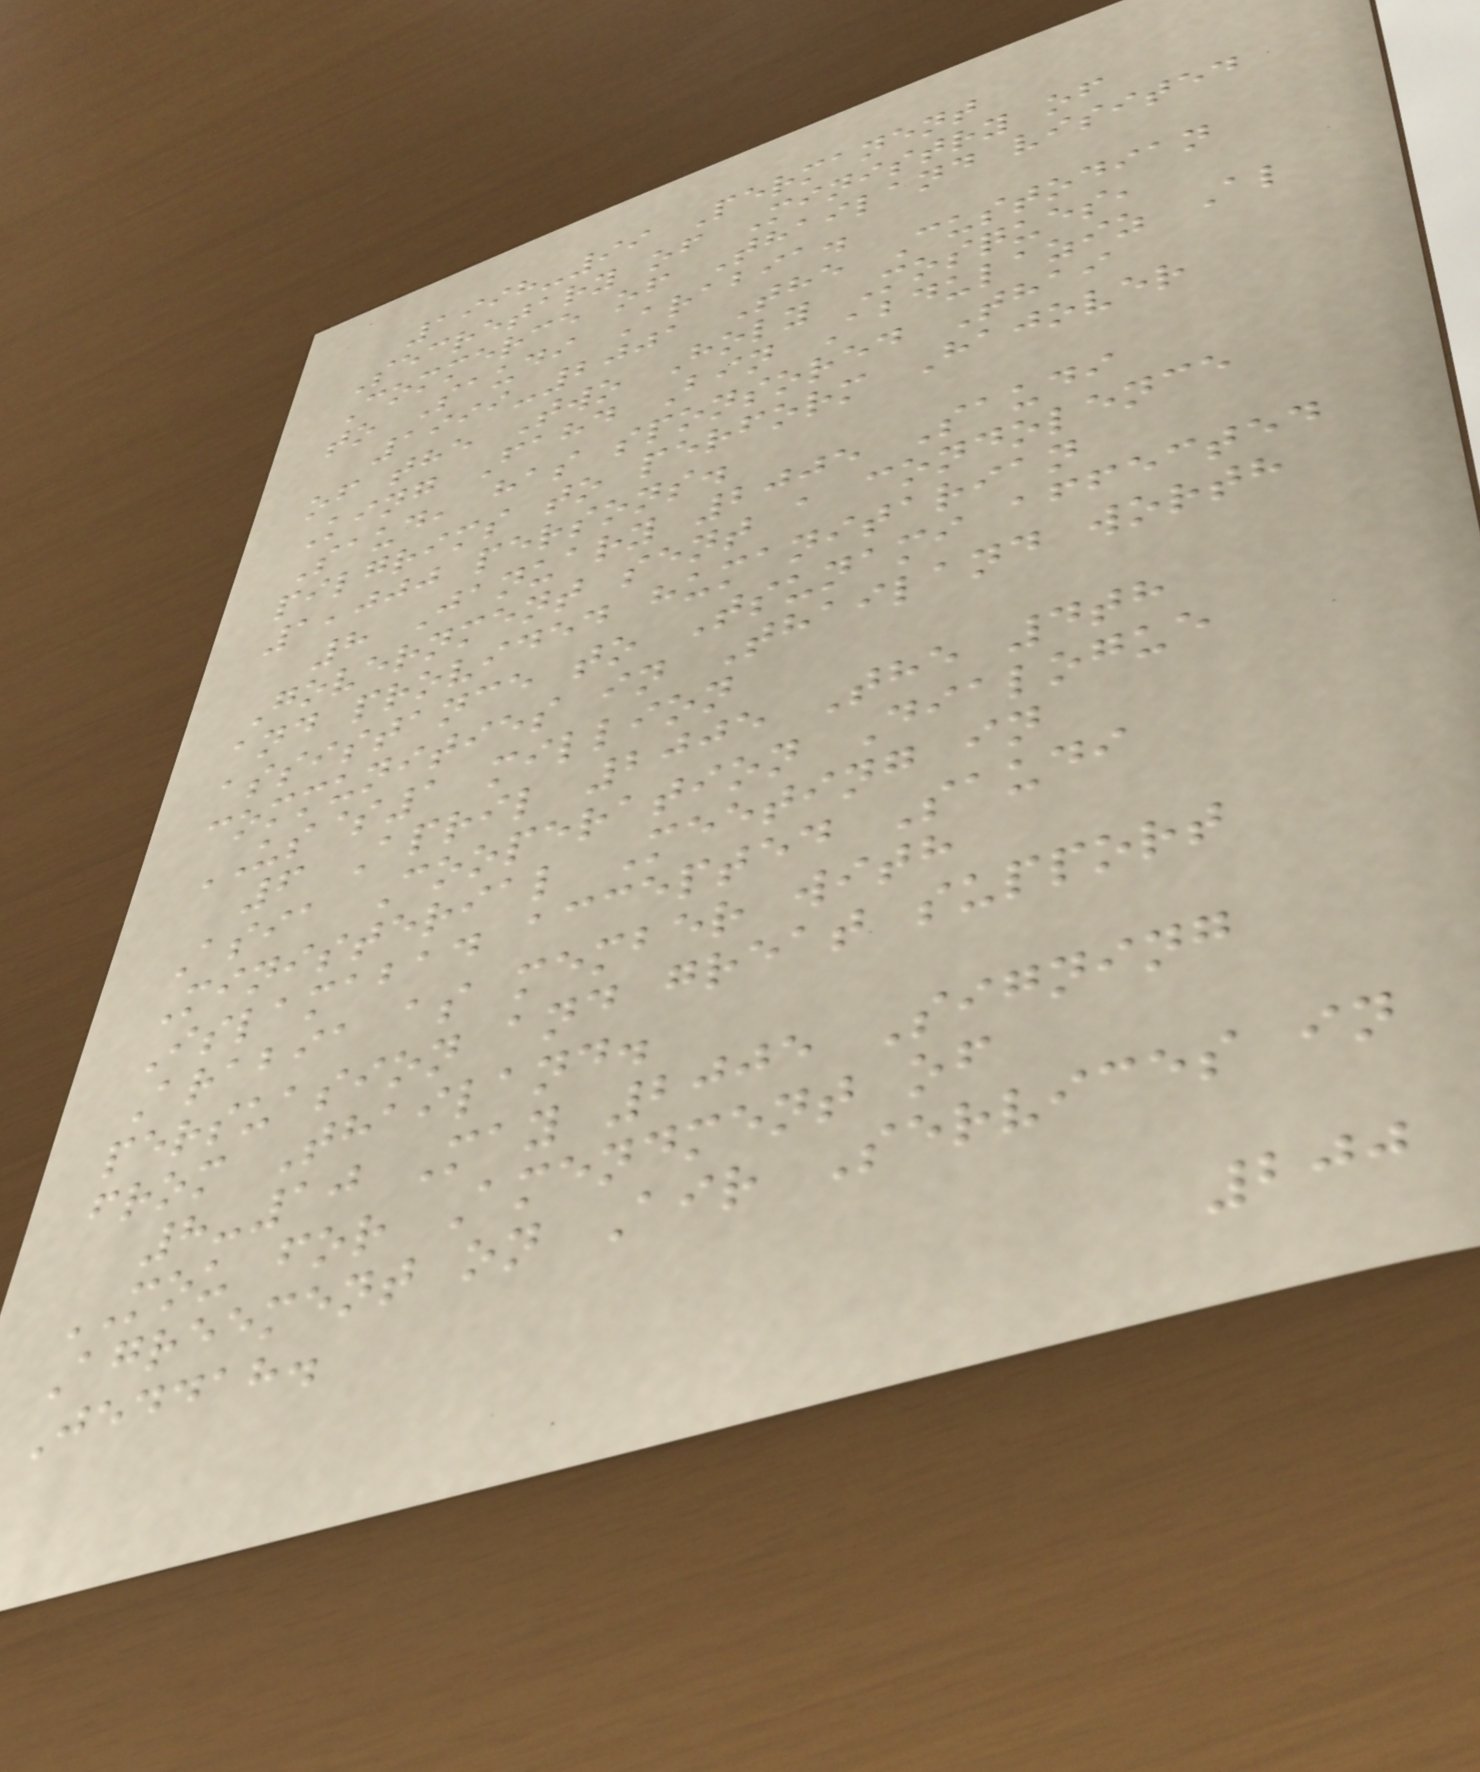1998-99 Permanent
Secretary of Ministry of
Commerce of Thailand visited
to Saudi Arabia.
1999-2001 The Custodian
of the Two Holy Mosques,
King Fahd Bin Abdulaziz Al
Saud, has sponsored Thai
pilgrims to perform Hajover
1,000 persons.
8 January 2005 Saudi
Government sent a condolence
and provided humanitarian
assistance to Tsunami affected
communities in Thailand worth
US$1 million
6 April 2005 The 4th
Asia Cooperation Dialogue
Ministerial Meeting in
Islamabad accepted Saudi
Arabia as member with
persuasion and great support
from Thailand.
8-10 May 2005 Signing
MOU for Amendment of
Agreement on Air Services in
Jeddah.
200
